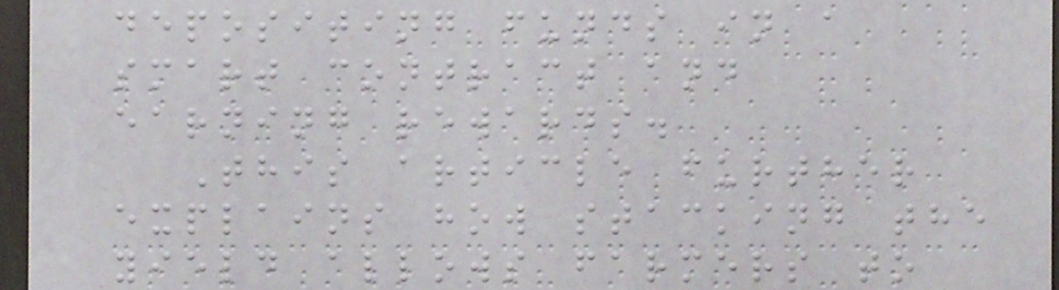depositing funds in a
smart contract and
earning rewards.
This article further
explains how stacking the
yield allows farmers to
